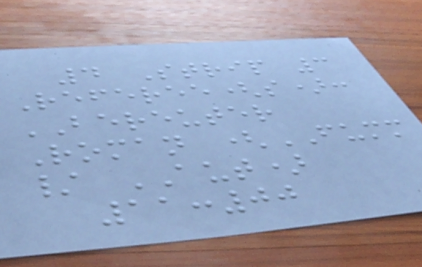4 Strip 3
Referee(s):
BEREUTER
Roman (FUMM
/ AUT)
11:00
